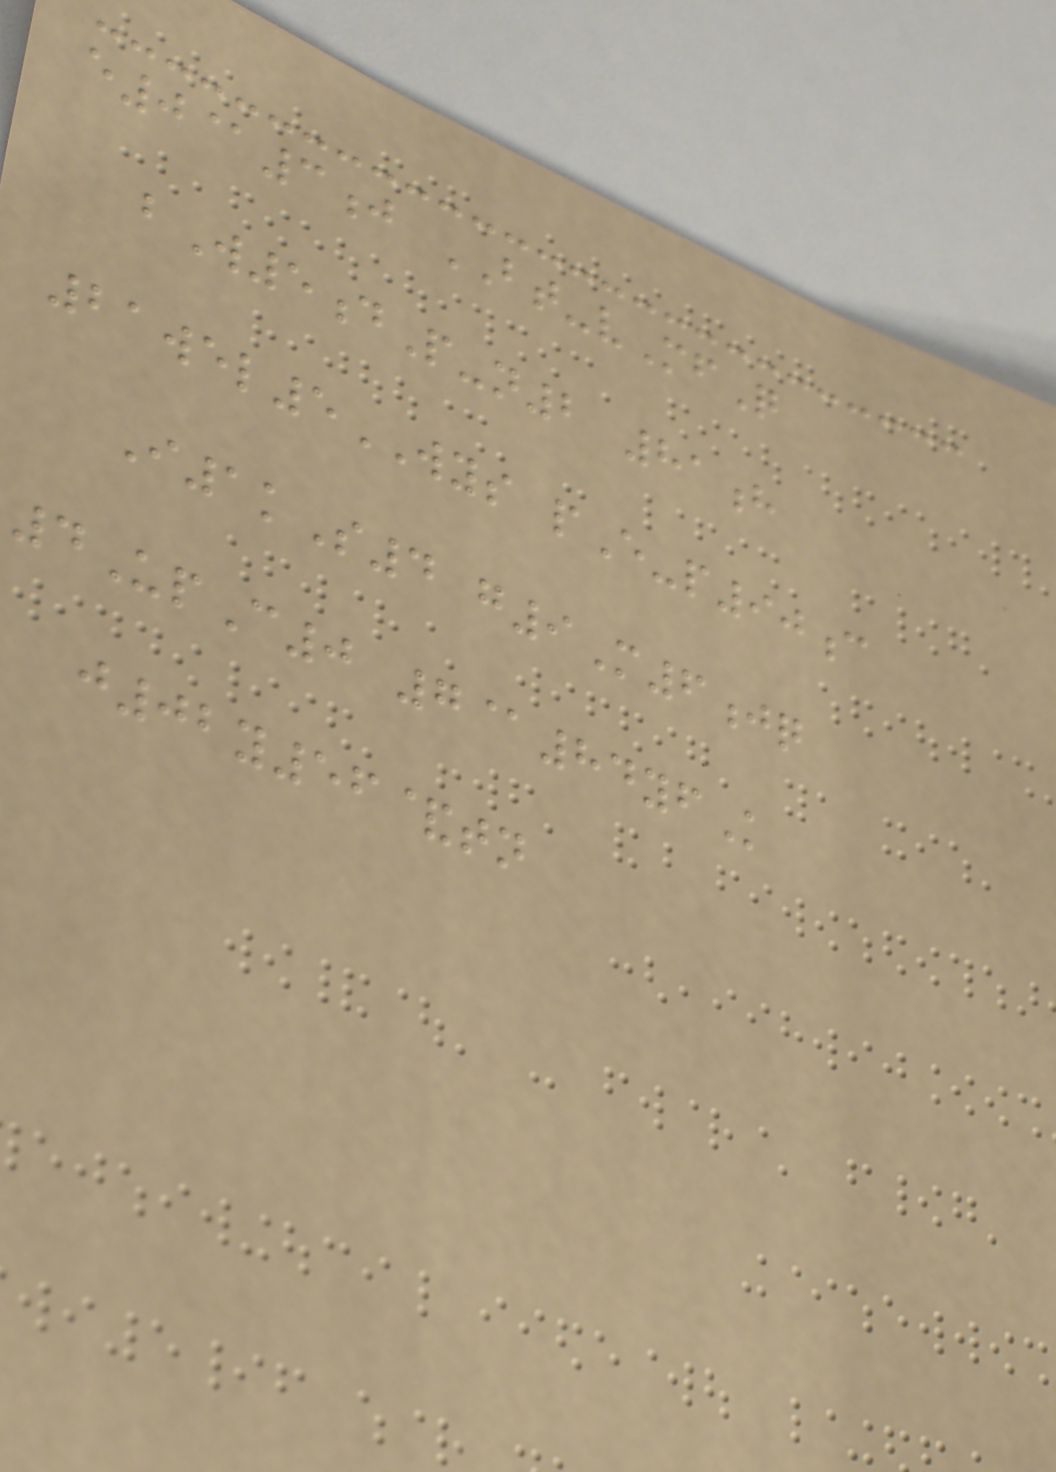e0@3j BT-vMfQ
bW5dP-n2 81h
21wel5WYS pE-p90c
I1kS4 g9M6jq
4UpC0 7@84yfK
j02y56&tn
